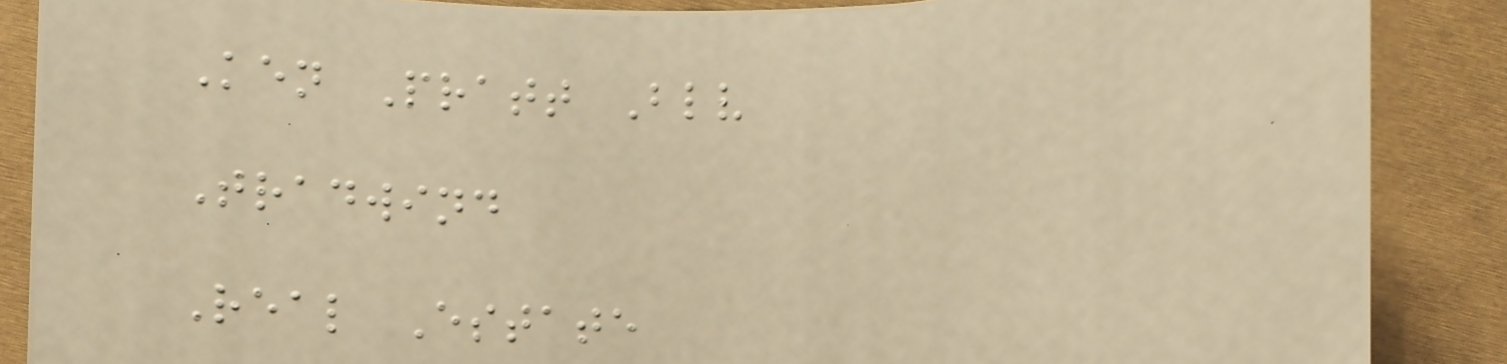Ken Pratt Blv
Tradwind
Real Estate
